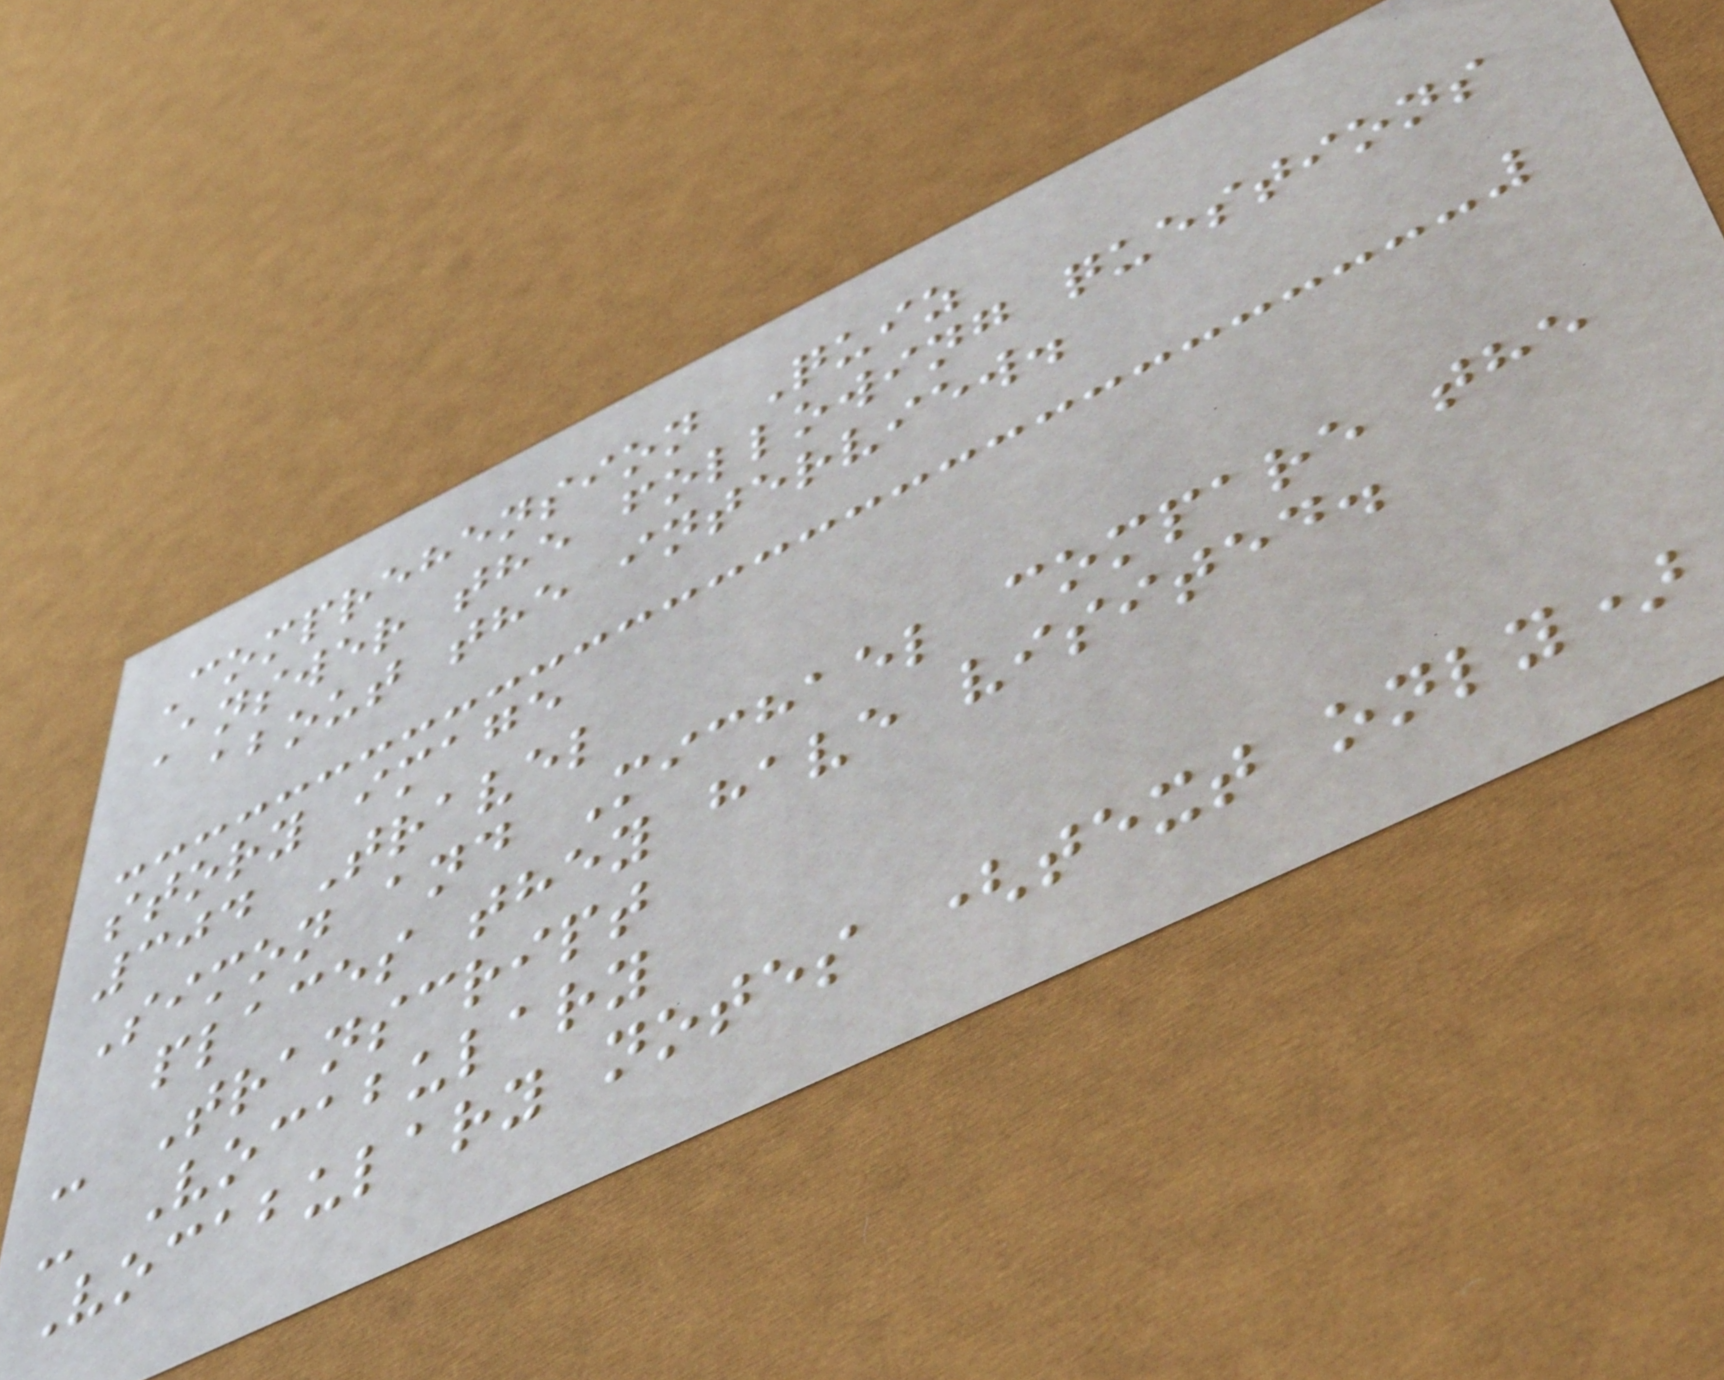Comprehension Quiz
Answer the following questions
about the interview.
story image
304 Travel
Simon and Michael compare the
places they have visited.
- Transcript
- Vocabulary
Vocabulary notes (text only)
